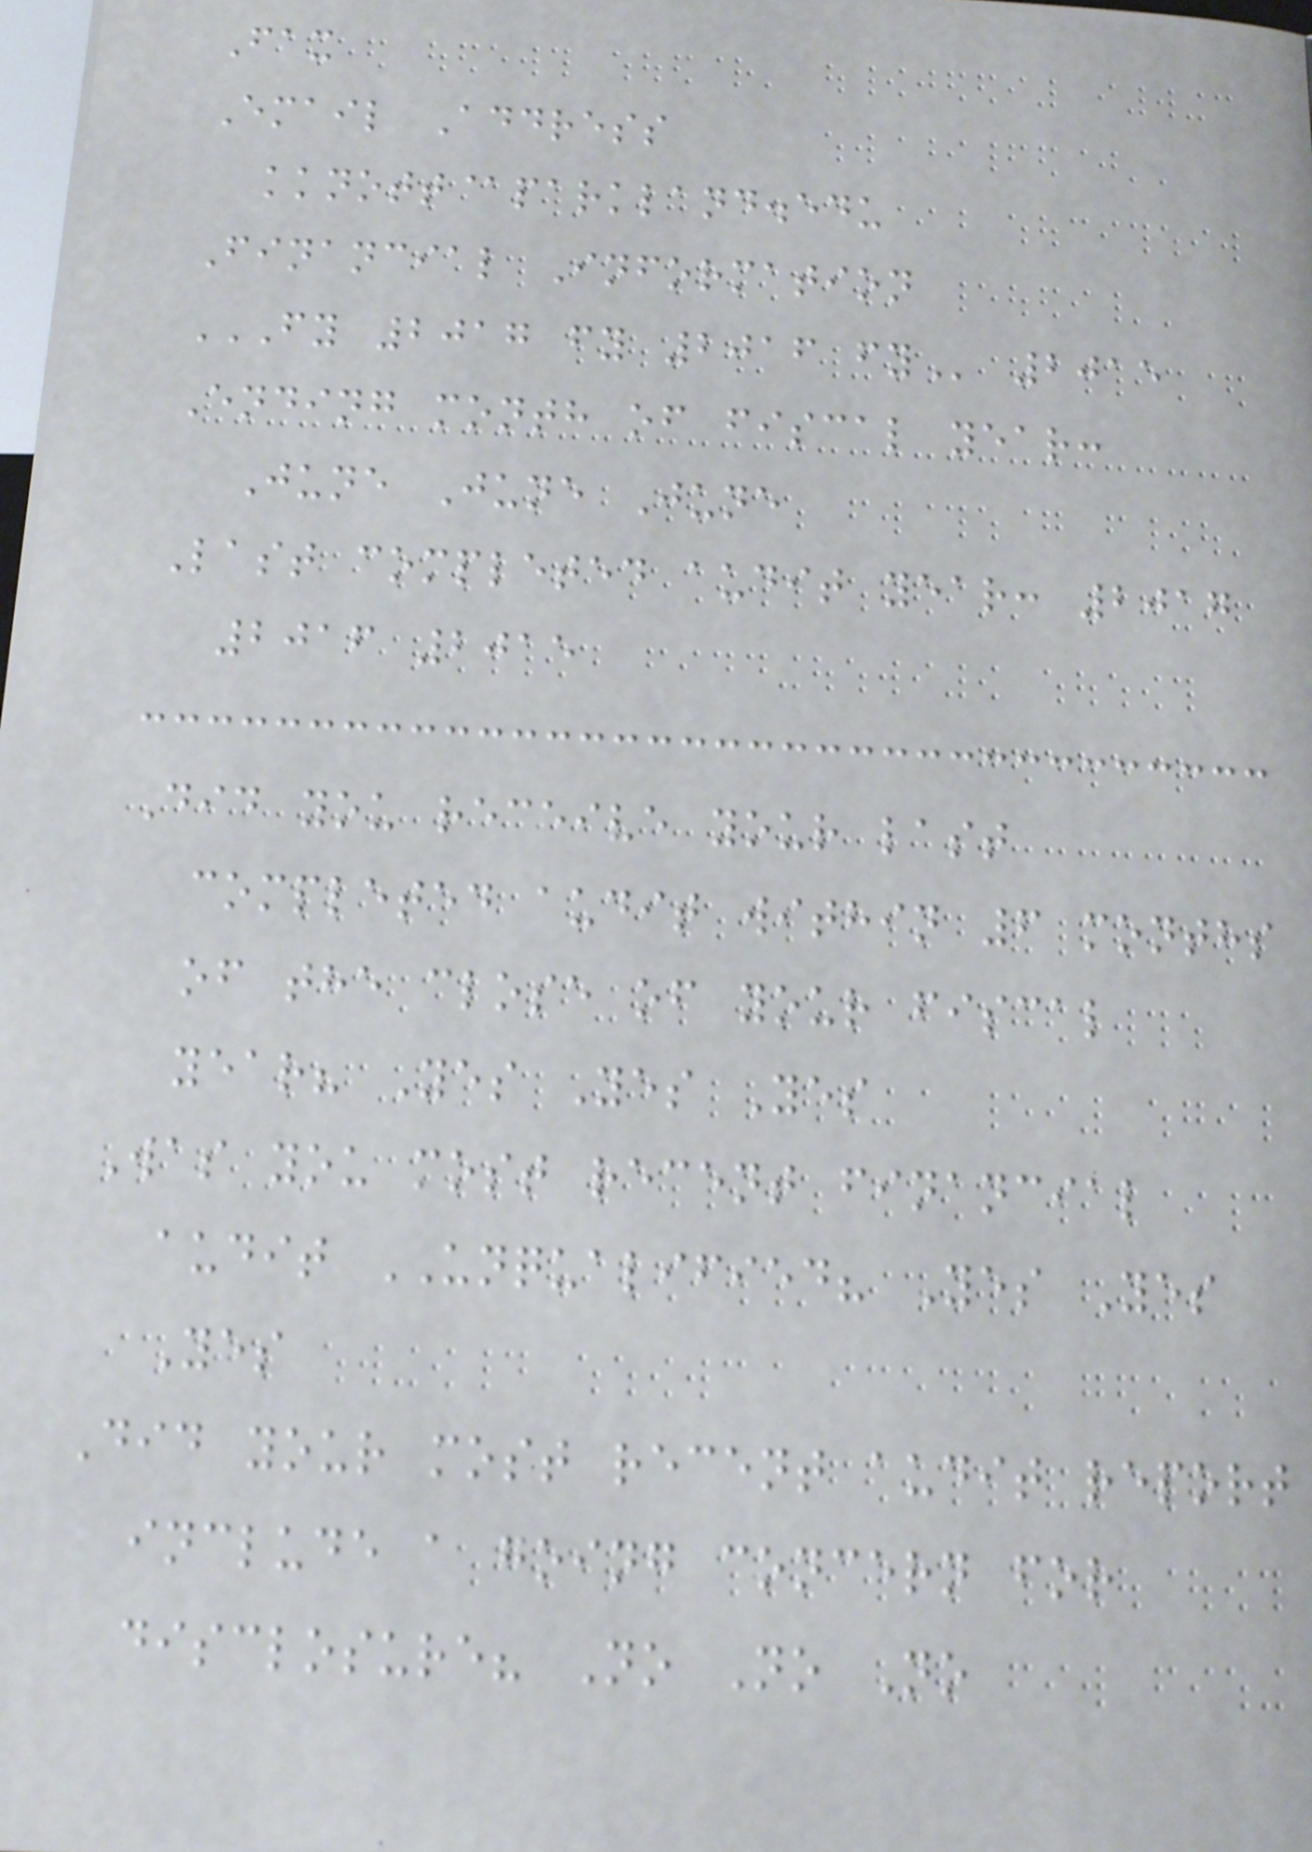Fax
Email Address
kknott@parkland.edu
Financial Information
FY 2017 FY 2016 FY 2015
Ending month of fiscal year:
June June June
Last completed audit year: 2017
2016 2015
Did you receive your last
completed audit within 6 months
of the close of your fiscal
year? Yes Yes Yes
Was you most recent financial
audit UNQUALIFIED? Yes Yes
Yes
Did your most recent audit report
include a going concern for
disclosure? No No No
